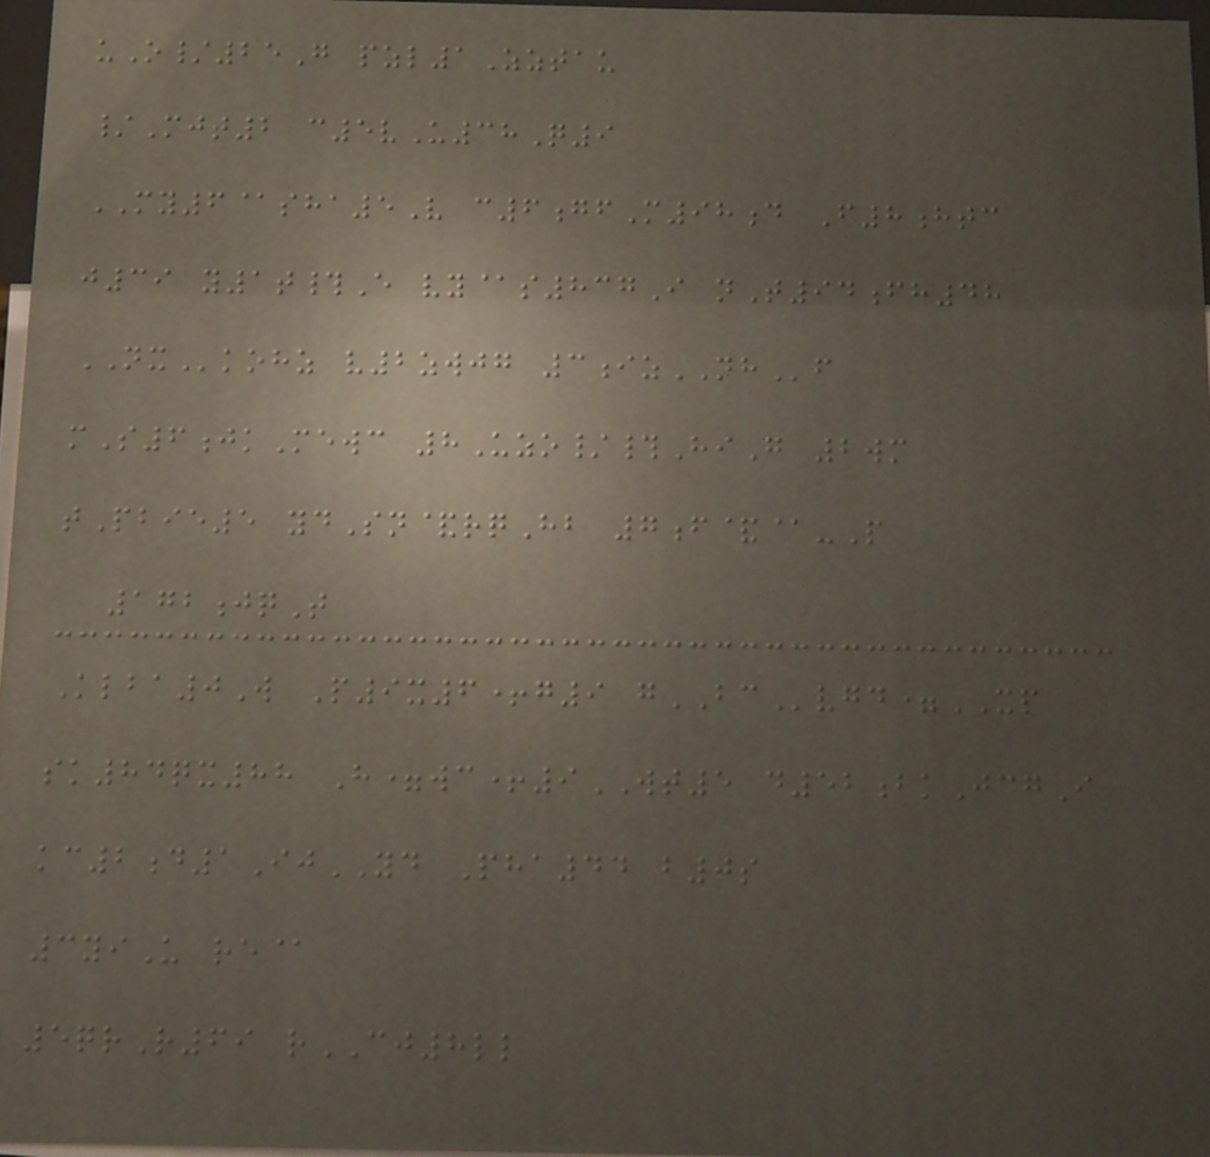uO/25G pzl1Zztau
/Mjt2 c5vU38Q9
MY6@sha5V c6gfM98d F8htc
j39 y1t#E vy@s837I nT94fh48
NXkohz v2zwjg 3izNHf
mS6jkMewc 8Uzo/#HiG 2wm
tPbie5 ydSn&rqHb 7f&@-P
172jqT
Klba0W P9x6+g9 gBCvgd=XP
sk84qx88 H=wc+9WT5 d52bkJcgI
kc2d1IjYD Pha44 b0s
3yiU re@
5qrR69 rCJ8ll
